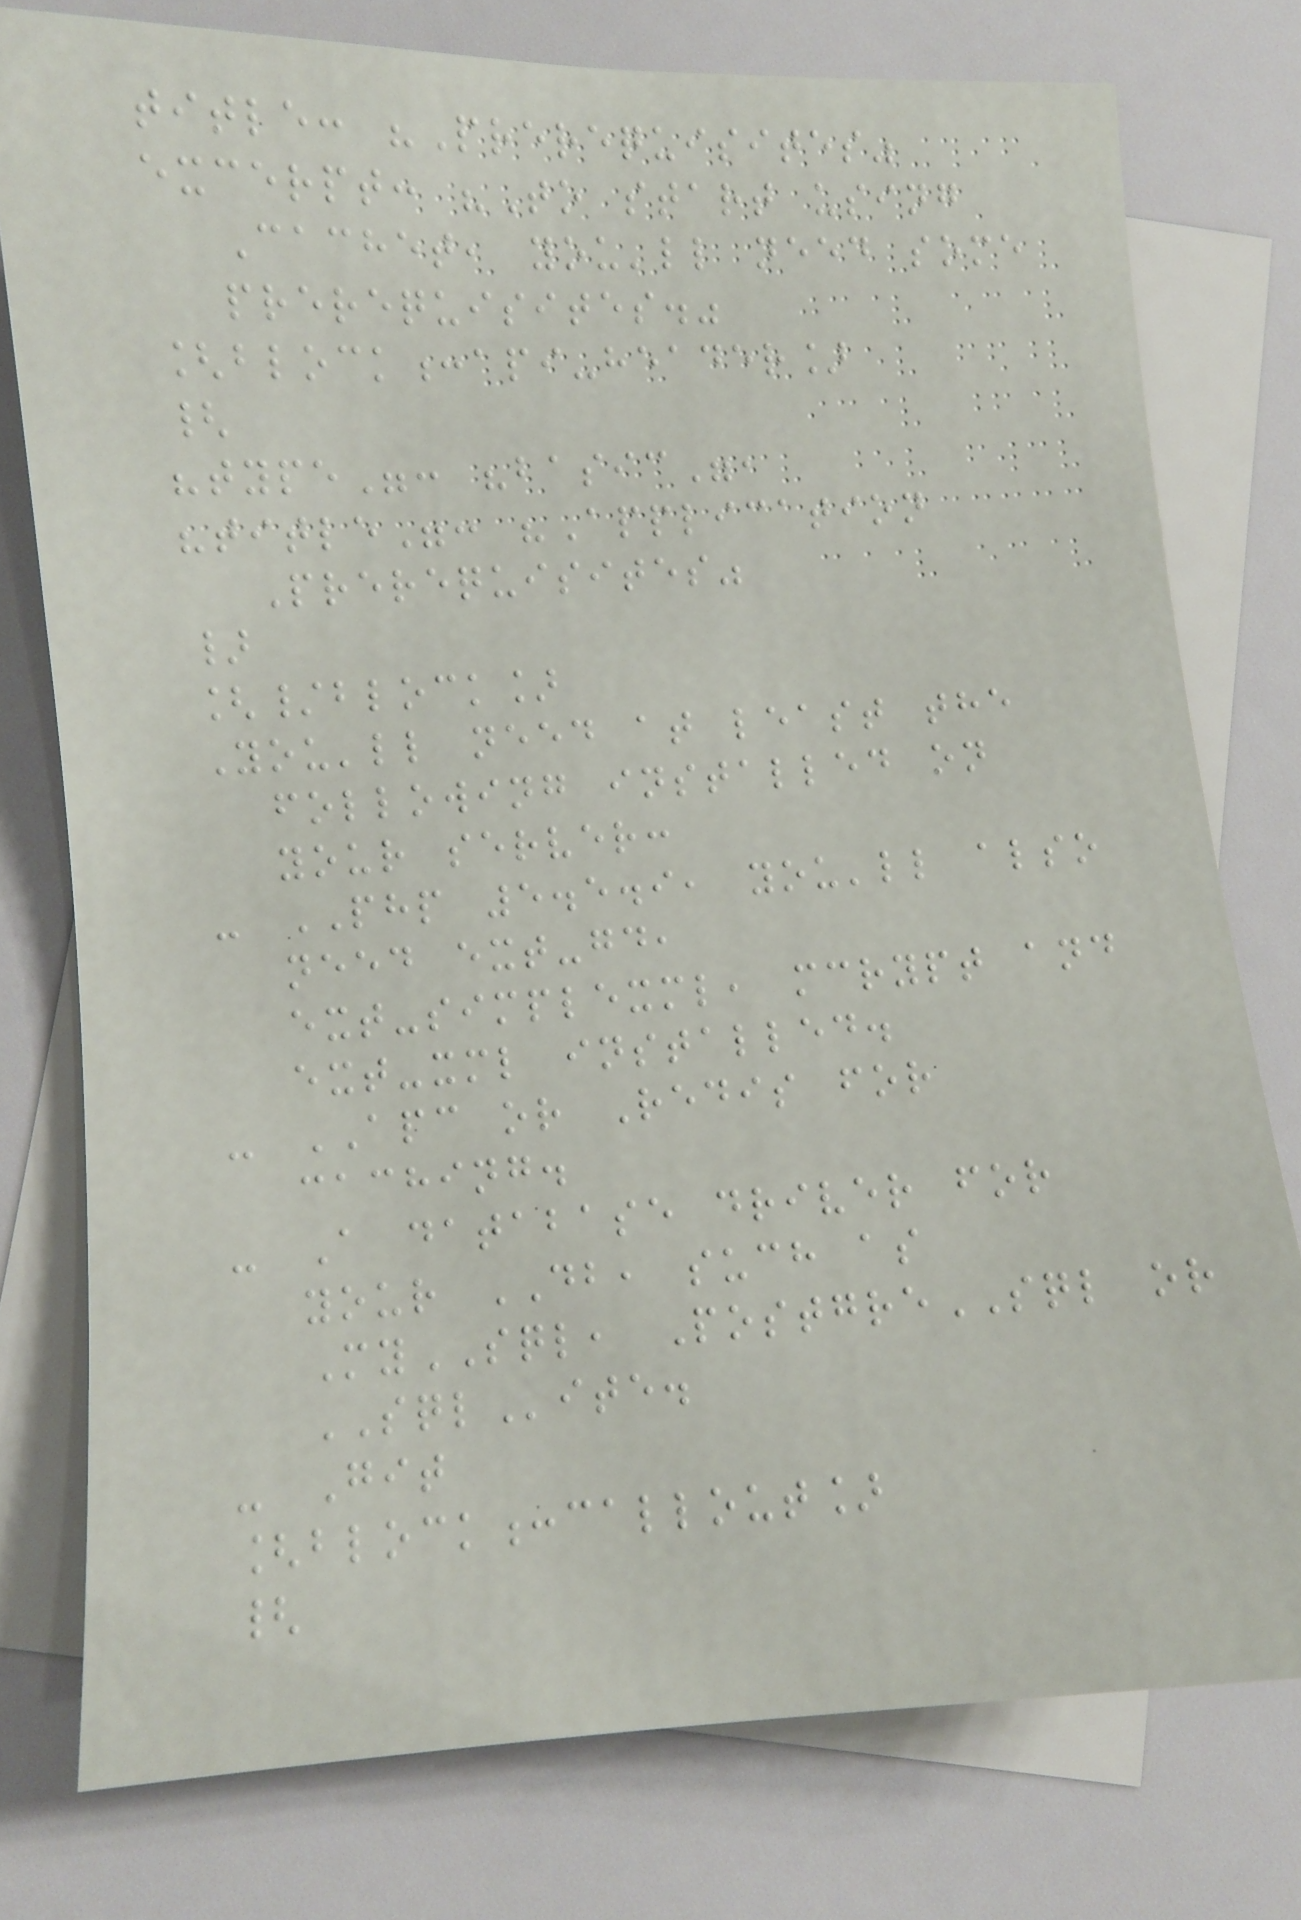title: "Prerequisites"
excerpt: "To start using
Cachet, you'll need some
prerequisites."
[block:api-header]
{
"type": "basic",
"title": "Application
Prerequisites"
}
[/block]
You'll need at least the
following installed on
your server:
- PHP 5.5.9, you'll also
need ext-gd,
ext-simplexml, mcrypt and
ext-xml installed.
- APC or Redis for
caching.
- A database driver for
your DB, such as
MySQL, PostgreSQL or
SQLite.
- Git
[block:callout]
{
